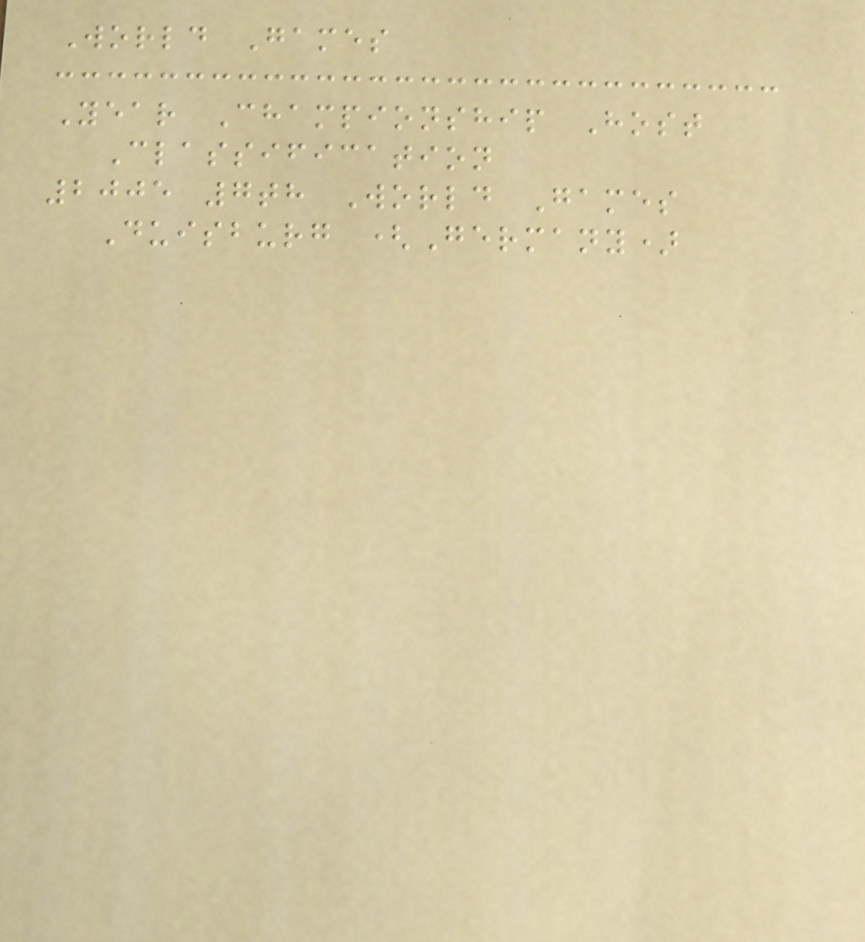World Games
Year Championship Host
Classification
2005 7th World Games
Duisburg (Germany)
